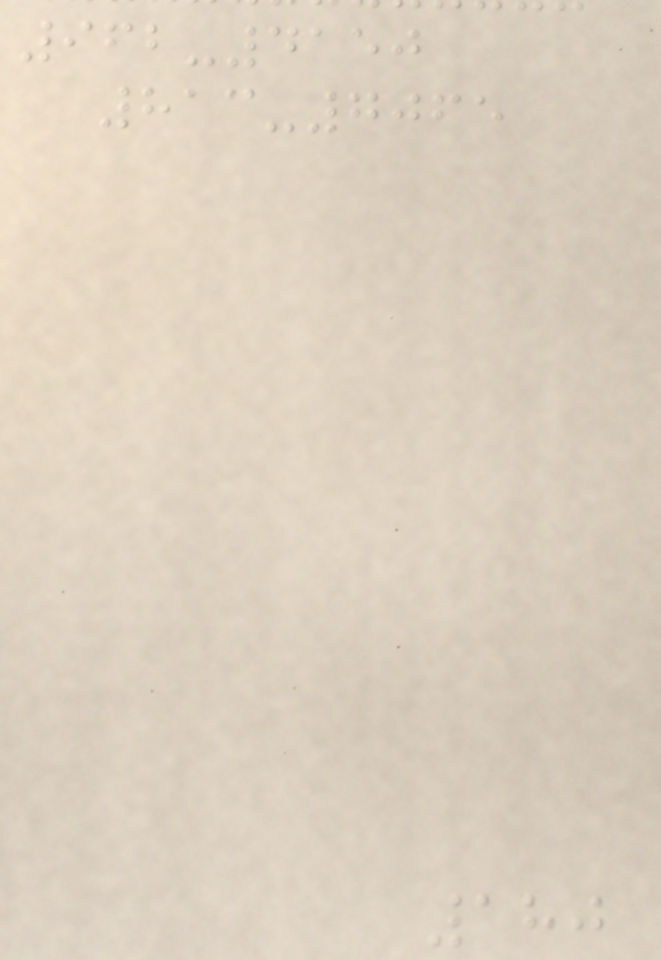962-4150
813-7065
180
